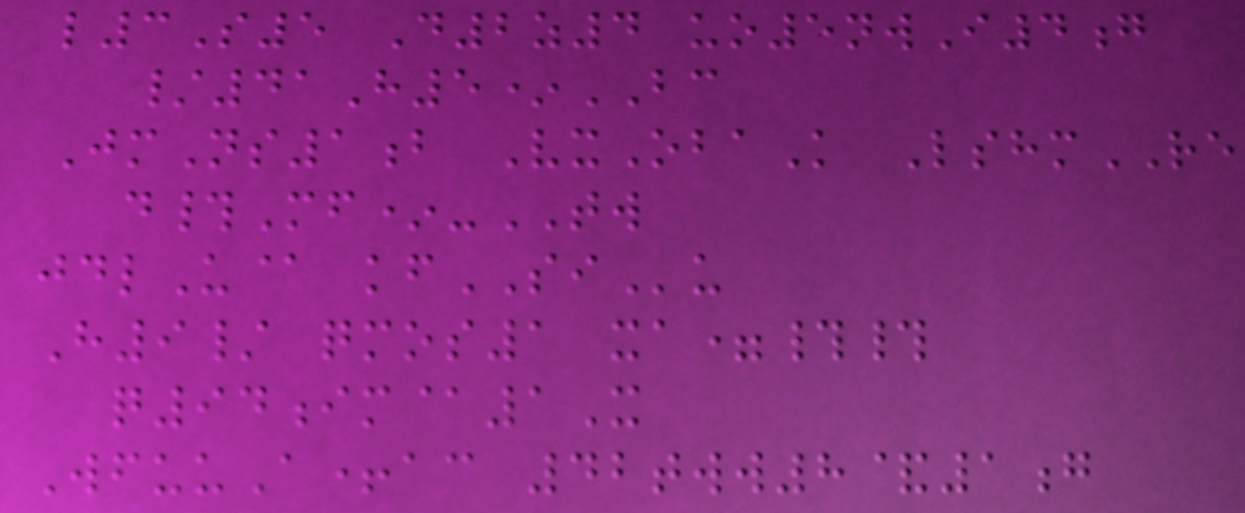l3S5 D2z4 uo5nwI4g
/41H5*BC
JmNs1b VxObaK LshmRE
d#Mf*-TW
jdlU@ kfSIu
H9/ qmos1 xa=##
q94im@1X
WfuuA+ac 42tww8&1g
